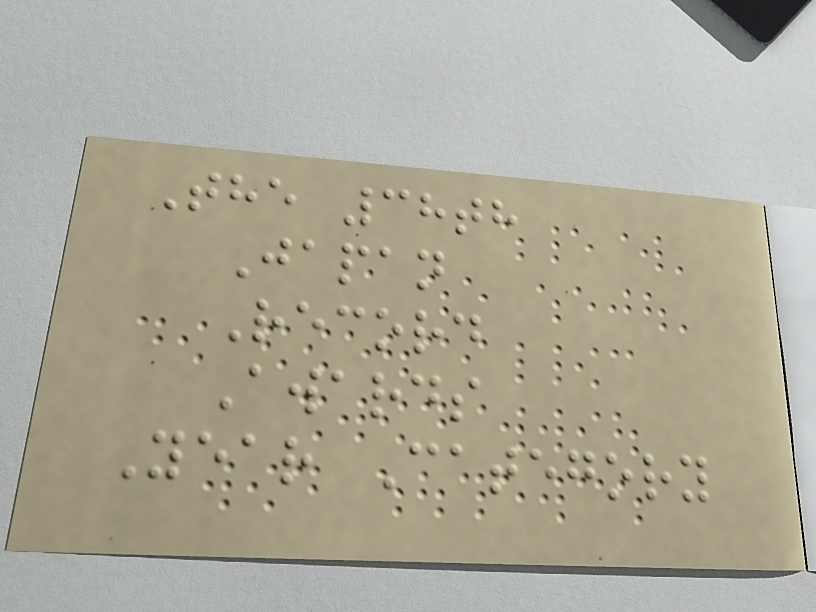The 38th
Japan
Record
Awards
Year Category
